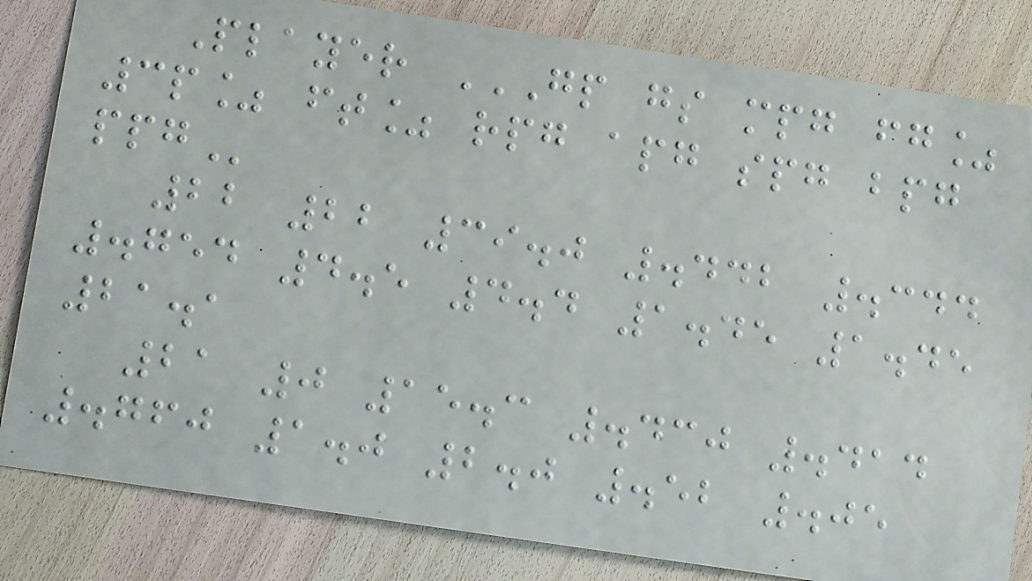Player GP GS MPG FG%
3P% FT% RPG APG SPG BPG
PPG
22 22 39.0 .442 .344
.754 4.5 4.4 1.45 1.45
21.1
21 0 15.3 .430 .414
.760 1.0 2.0 .52 .05
